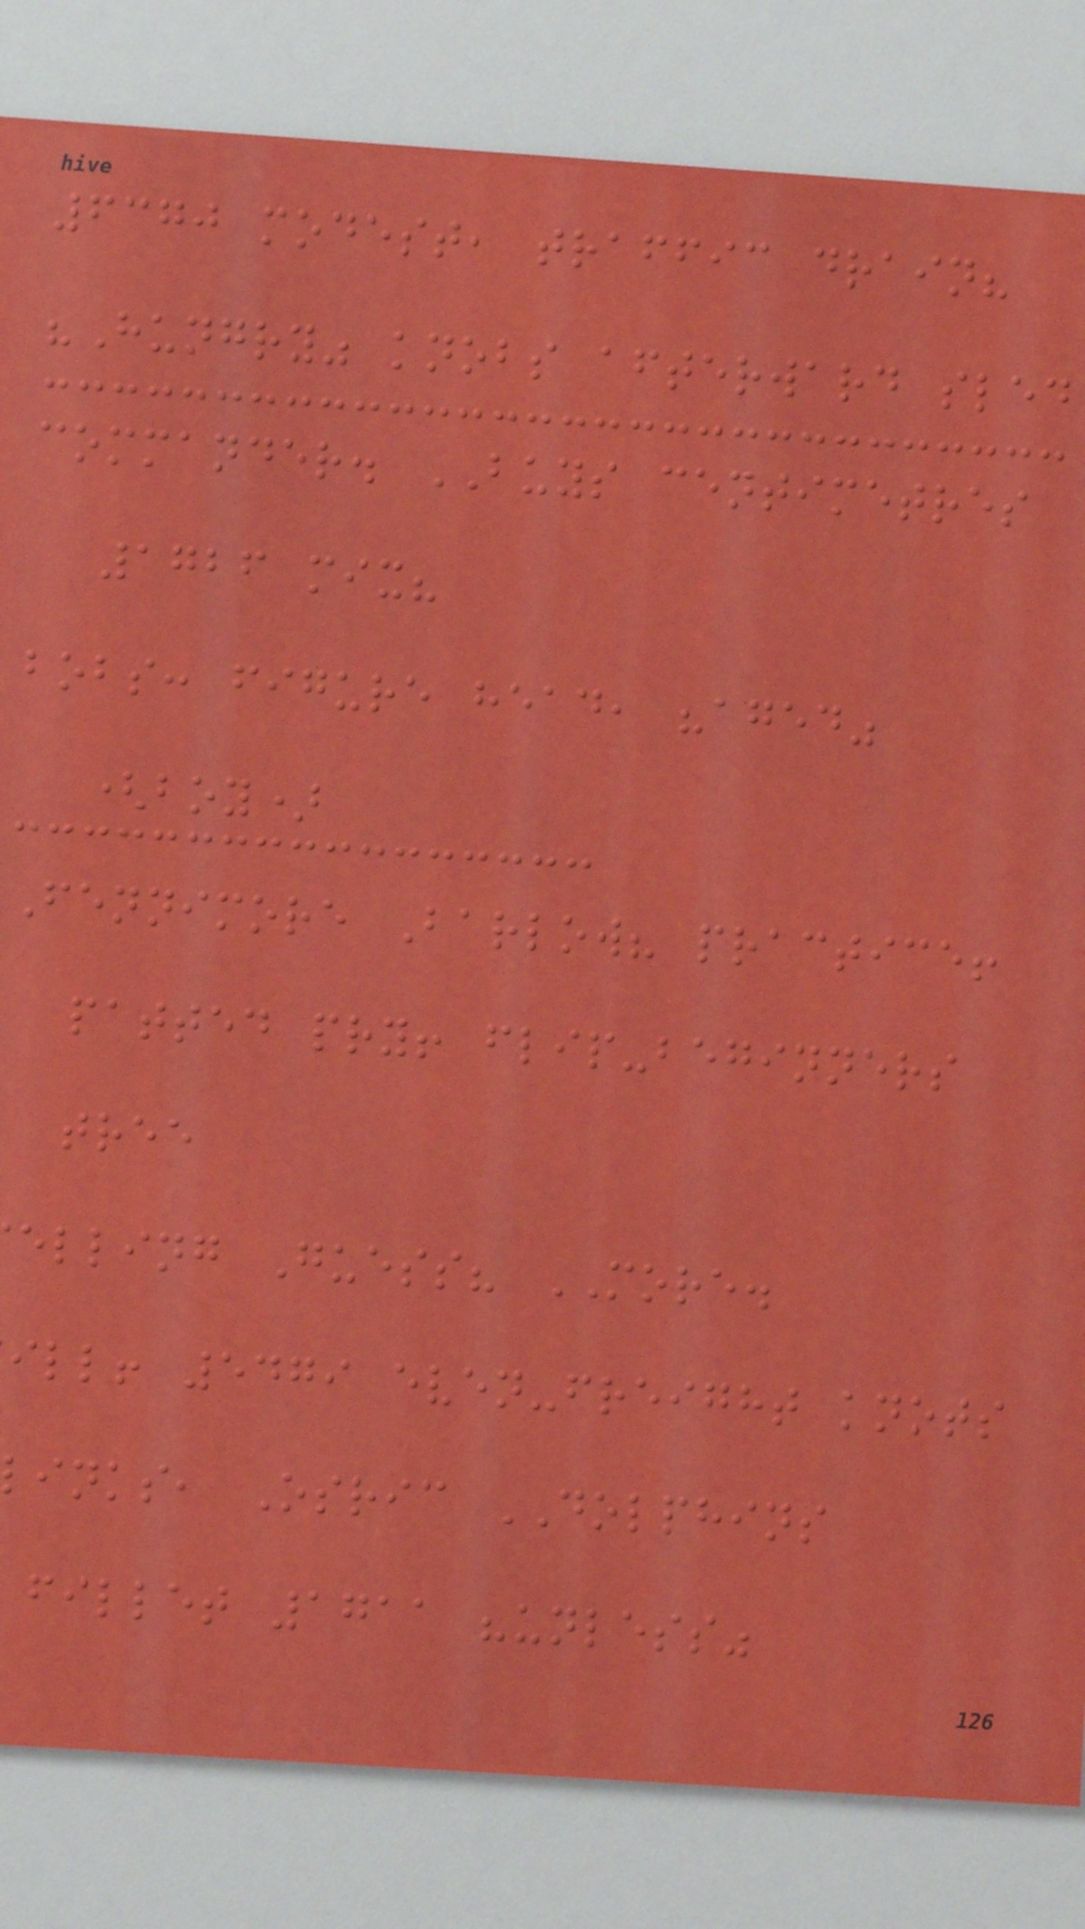6370 modest, traffic drain?
"Hungry" knobs afterward sled
commander. BUYS centimetres
1726 mix?
bobs: figure head, "aged"
(boy)
Fennimore Barlow? practice!
patted pry! flip-beginners
tree
elling Guess? MORE.
ill! 5479 even-freight knots
inks, Osric DOLPHINS
fillet 1711 "unless"
